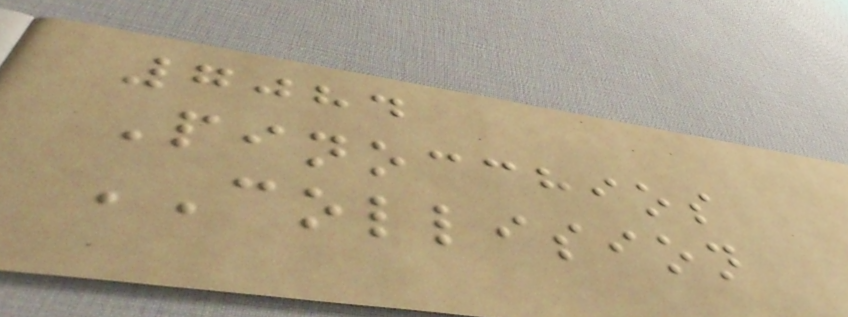7084
Pinocchios
COLLISION
